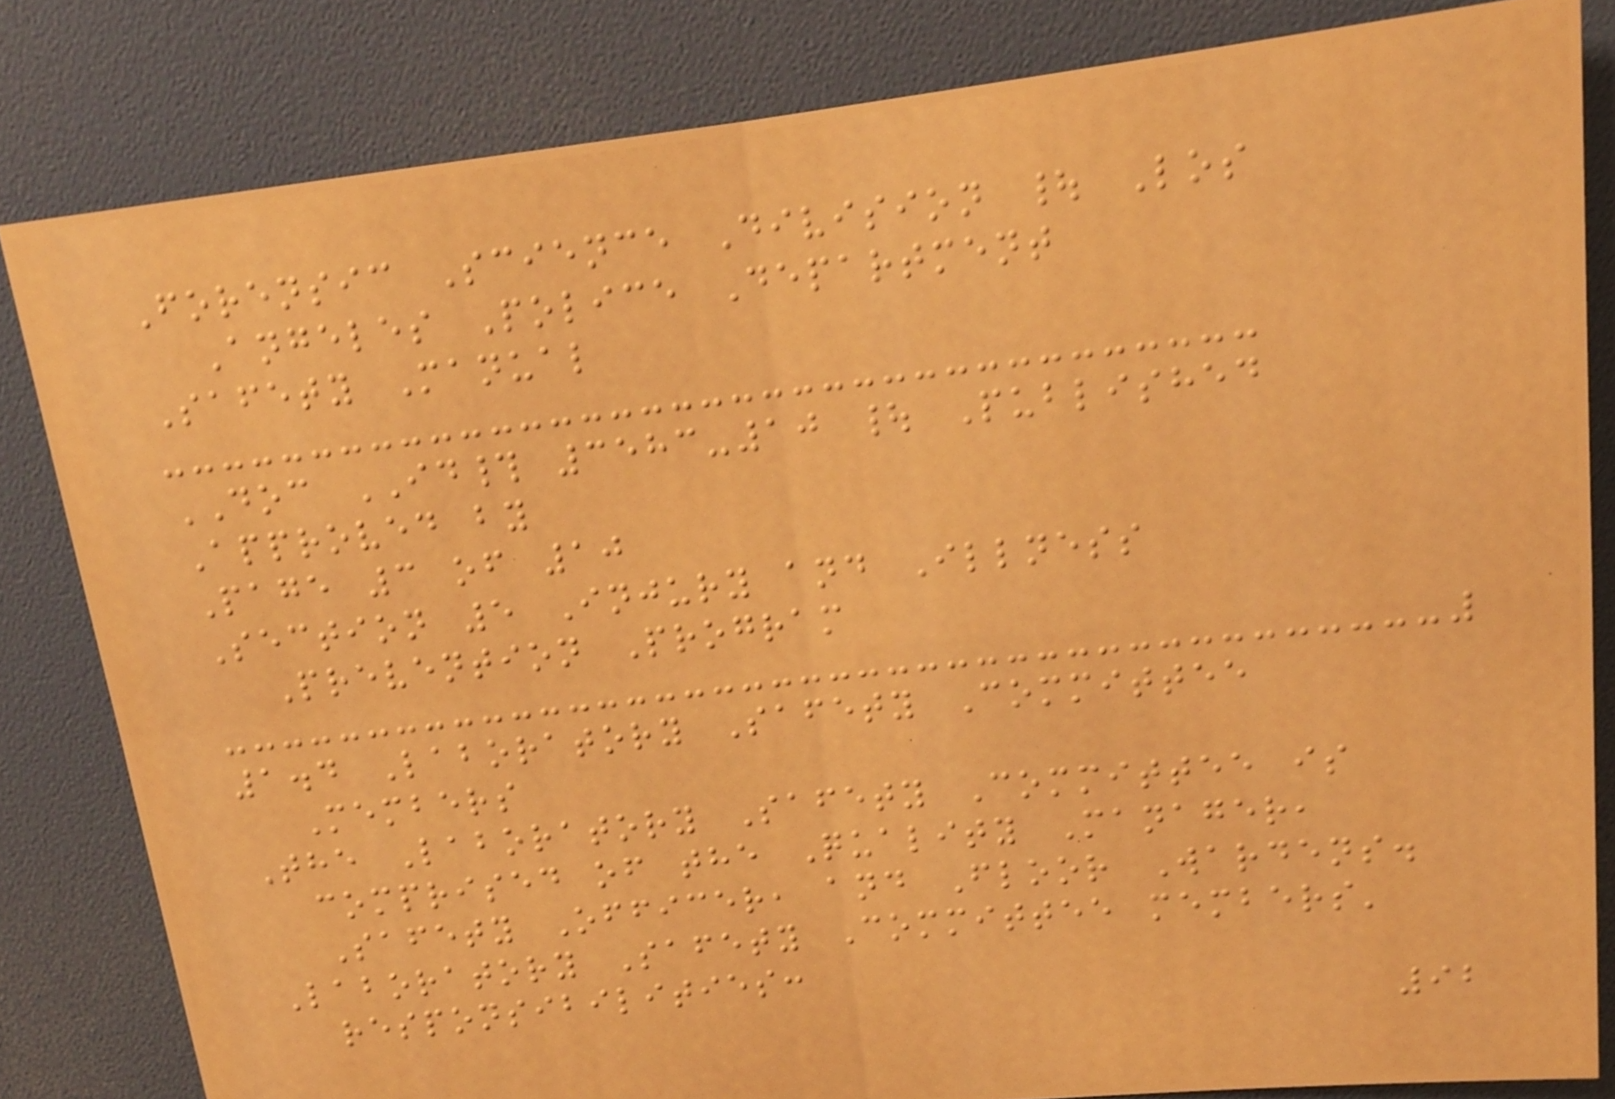Forensic Science Division | Los
Angeles Police Department
Safety Manual
DOC ID# 3583-10 | Published
Approved by
Page 3 of 10
Section 5 Injury and Illness
Prevention Program
1.4 Laboratory Safety Committee
Members
The Laboratory Safety Committee is
comprised of the Quality Manager,
Safety Officer, and Floor Wardens.
Laboratory Safety Committee members'
responsibilities:
92
